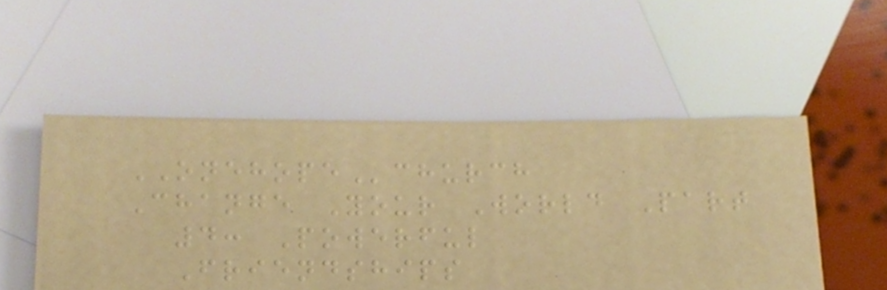ONEHOPEchurch
Change Your World Part
4: Powerful
Friendships
